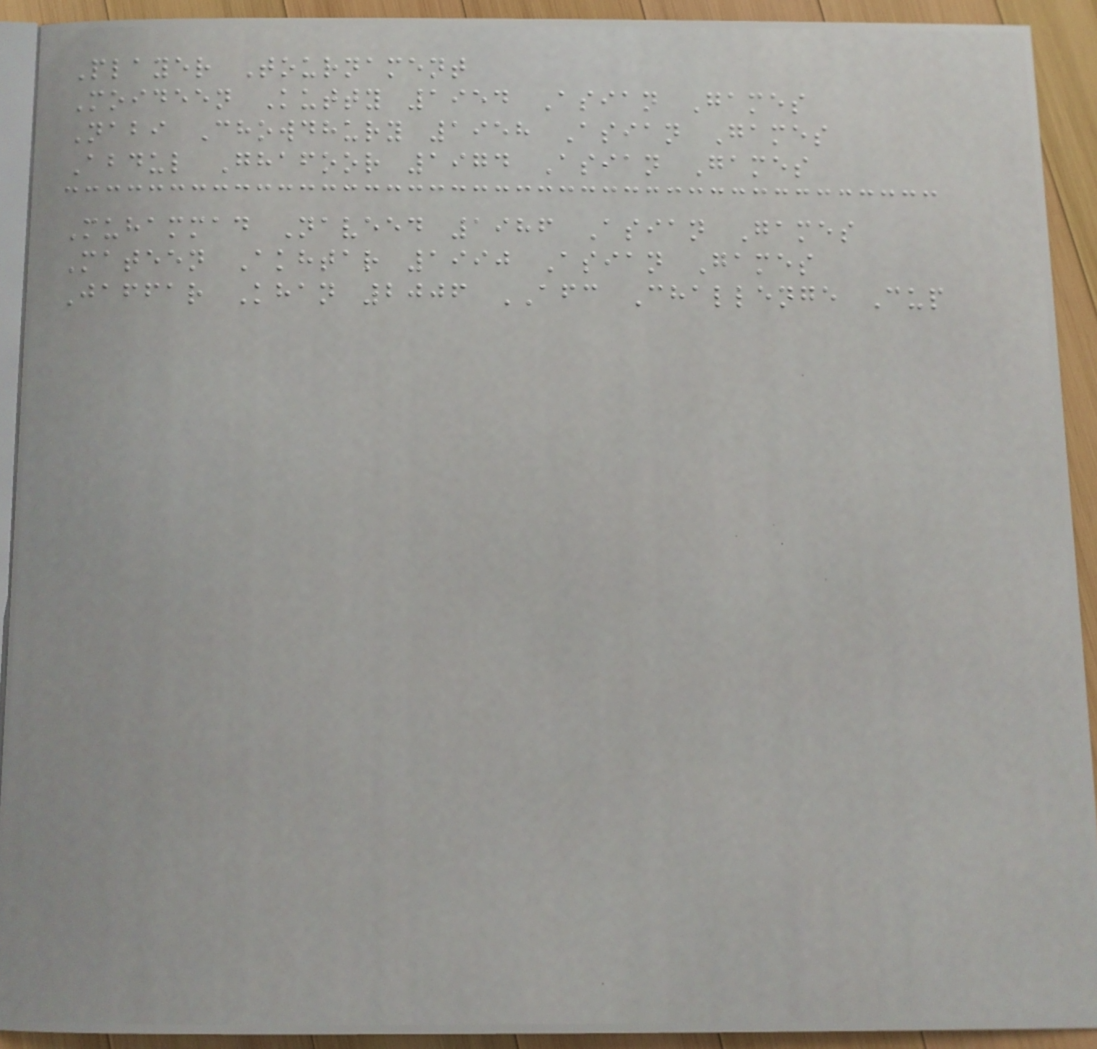Player Tournament
Moideen Kutty 1954 Asian Games
Nabi Chowdhury 1958 Asian Games
Abdul Ghafoor 1974 Asian Games
Muhammad Naveed 1986 Asian Games
Mateen Akhtar 1990 Asian Games
Jaffar Khan 2006 AFC Challenge Cup
